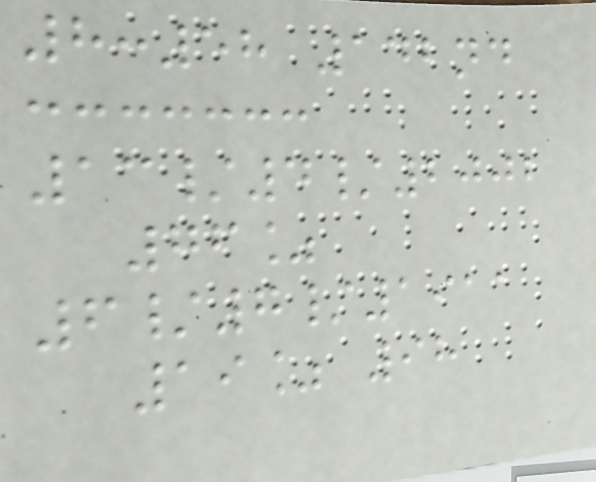8:58 142nd
13/4/2002
76%
6/7/1911
19% 98
